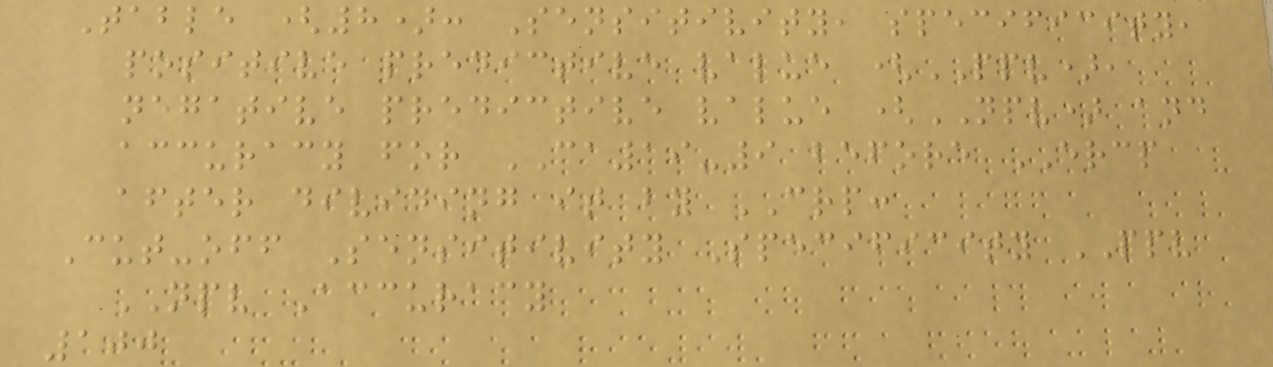Table (8): Sensitivity, specificity,
positive predictive value (PPV),
negative predictive value (NPV) and
accuracy for CA19-9 before ERCP
after dividing it by CRP:
Cut-off Sensitivity Specificity PPV
NPV Accuracy
100
